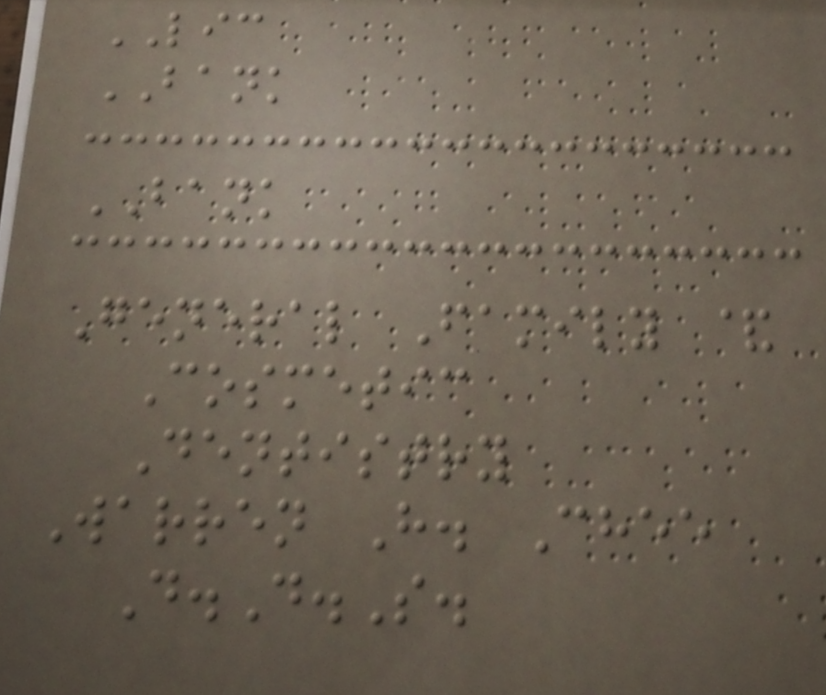LIC
BANK
BANK
General Family &
Cosmetic
Dentistry
Warren H. Chee
D.D.S.
